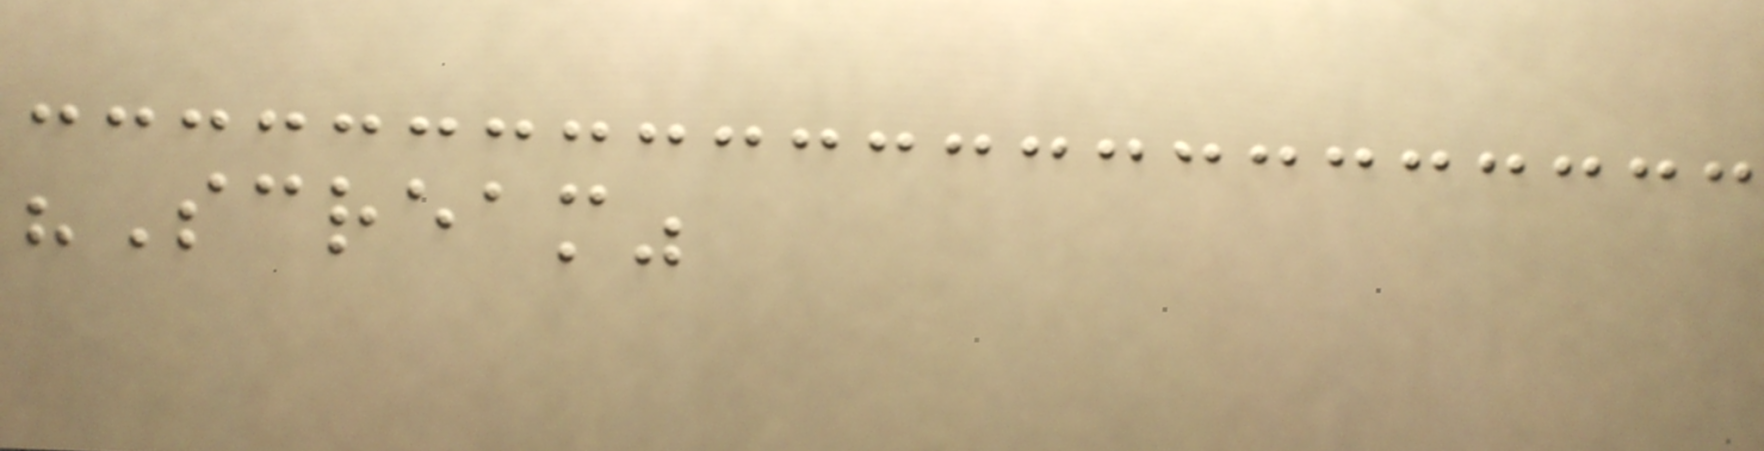"Scream"
